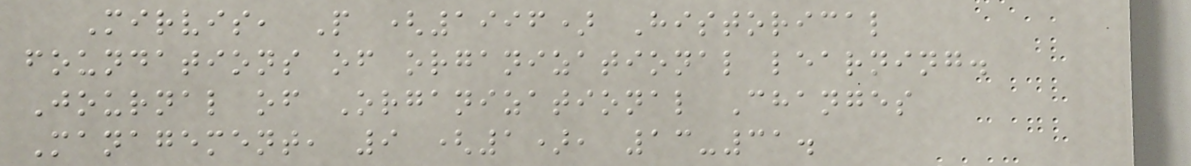Mirvis, P (1996) Historical
foundations of organizational learning.
Journal of Organizational Changes
Management, 9 (1), 13-31.
